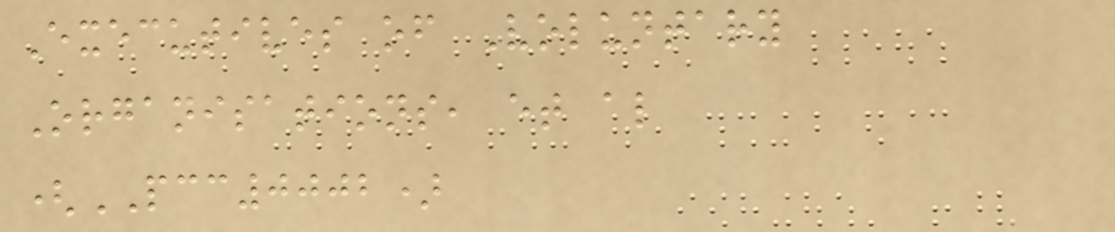Executives of Voluntary
Organisations, et al
(PCC0002)
